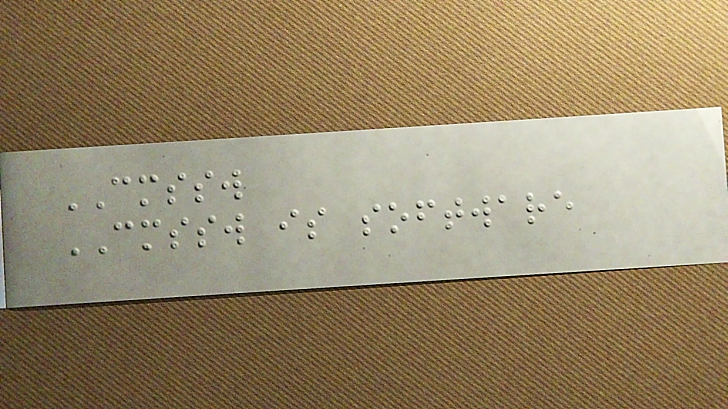CMSSW
CMSSW is software
